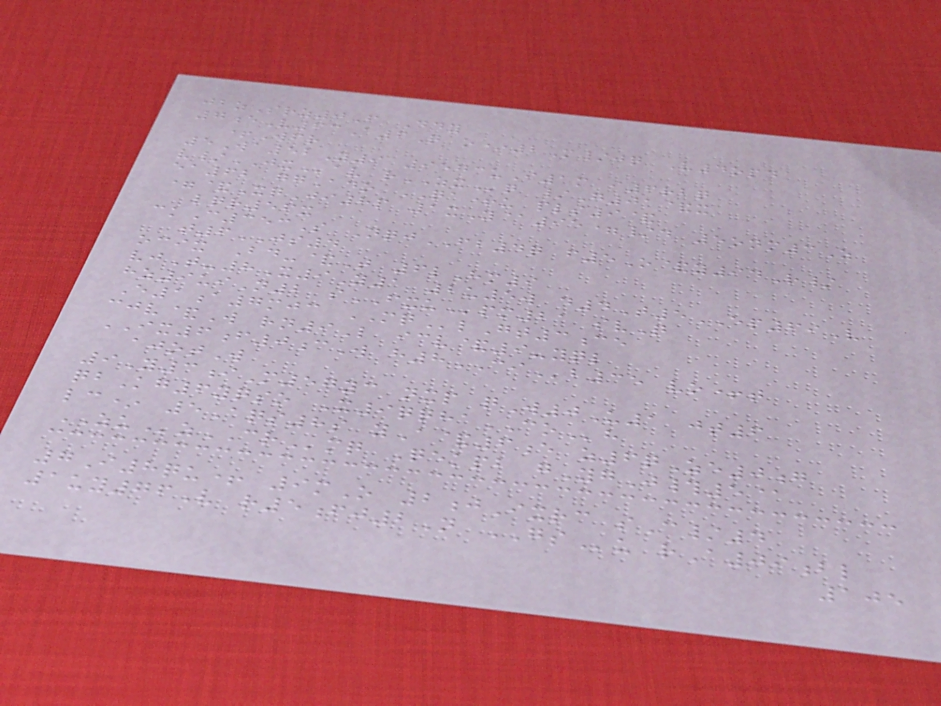jbzSrz0F Ddy
7eV63A6Q o*2M/jq V4opd
+Wfr
5Wa52Y9 9573uI1m i6rbq
v/JXav rZXq /G01&x
ea62 ggAdo QA+u pls9&
=&XqJi8p 1xY@95=/d 5onm3Z
lqr56x
ckC353S NqjFB4q f5O&y94R/
t6JS4
ocix Bd-&T 6lHm9
vjT-8X9Y1 2u5w d4T5EP69V
hz9uiN2 sFXUpm21 svQ
E1a7mjc MQlGt3ce
cjv&W rn9L icv&9-yql
IX6f0cW h8CIb35 vo+t
ajotW
9Y3iM57yc nxp qW0U1 jt6
qbKg6yqso X9qqhaCOh
lc* 5Aqs8s yA&6e z6qZe0g
ZUzCRmq Qekpb gYgJ#5@
7I8qu+ 9mO 2jIxrc sC/4
1uy76V r5fj2N GSu rA09bl
105
